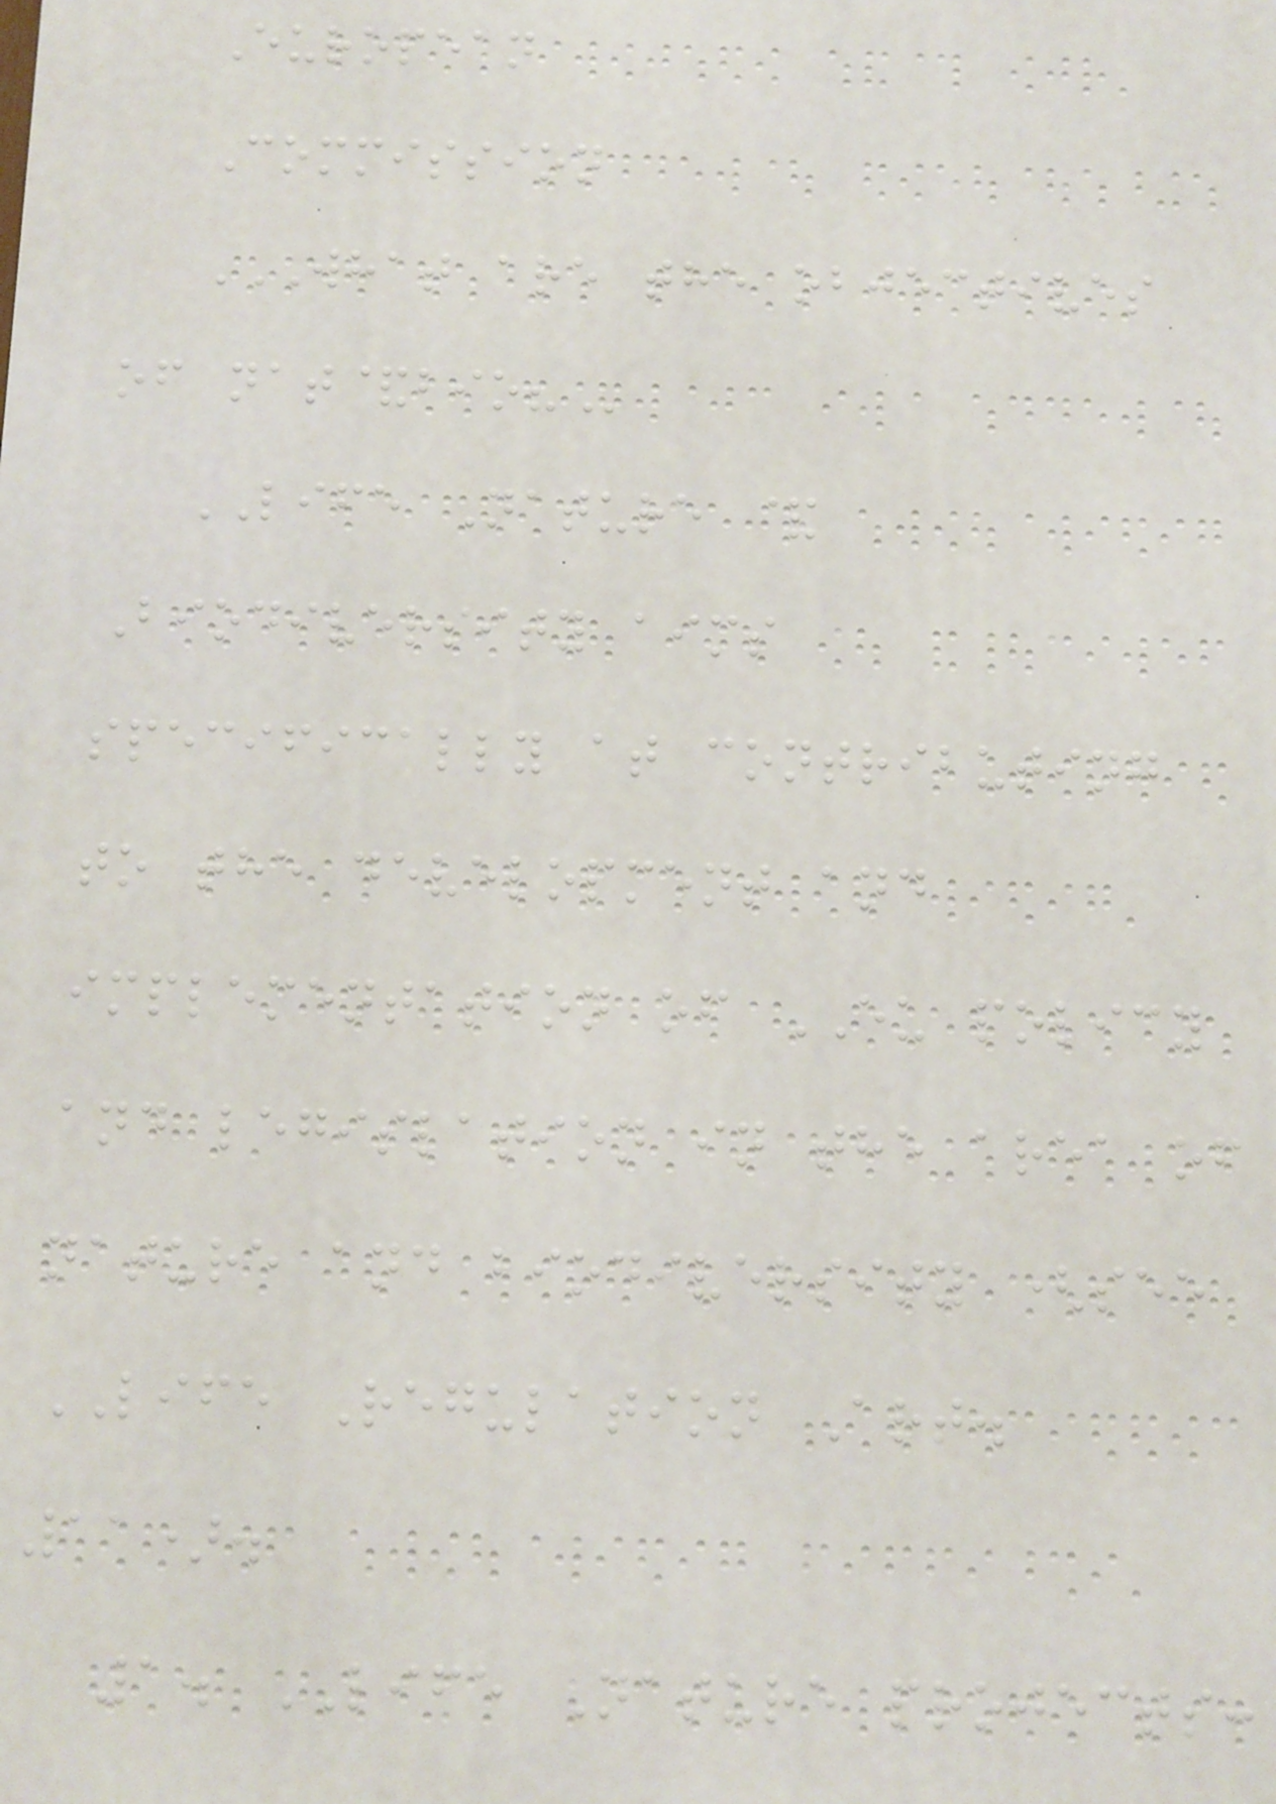European
Commission
WHAT ARE THE OBJECTIVES
OF NAT&BIO?
LIFE Nature &
Biodiversity aims
specifically at contributing
to the development and
implementation of EU policy
and legislation in the area of
nature and biodiversity (see
LIFE Regulation Art.
11).
1. LIFE Nature projects:
